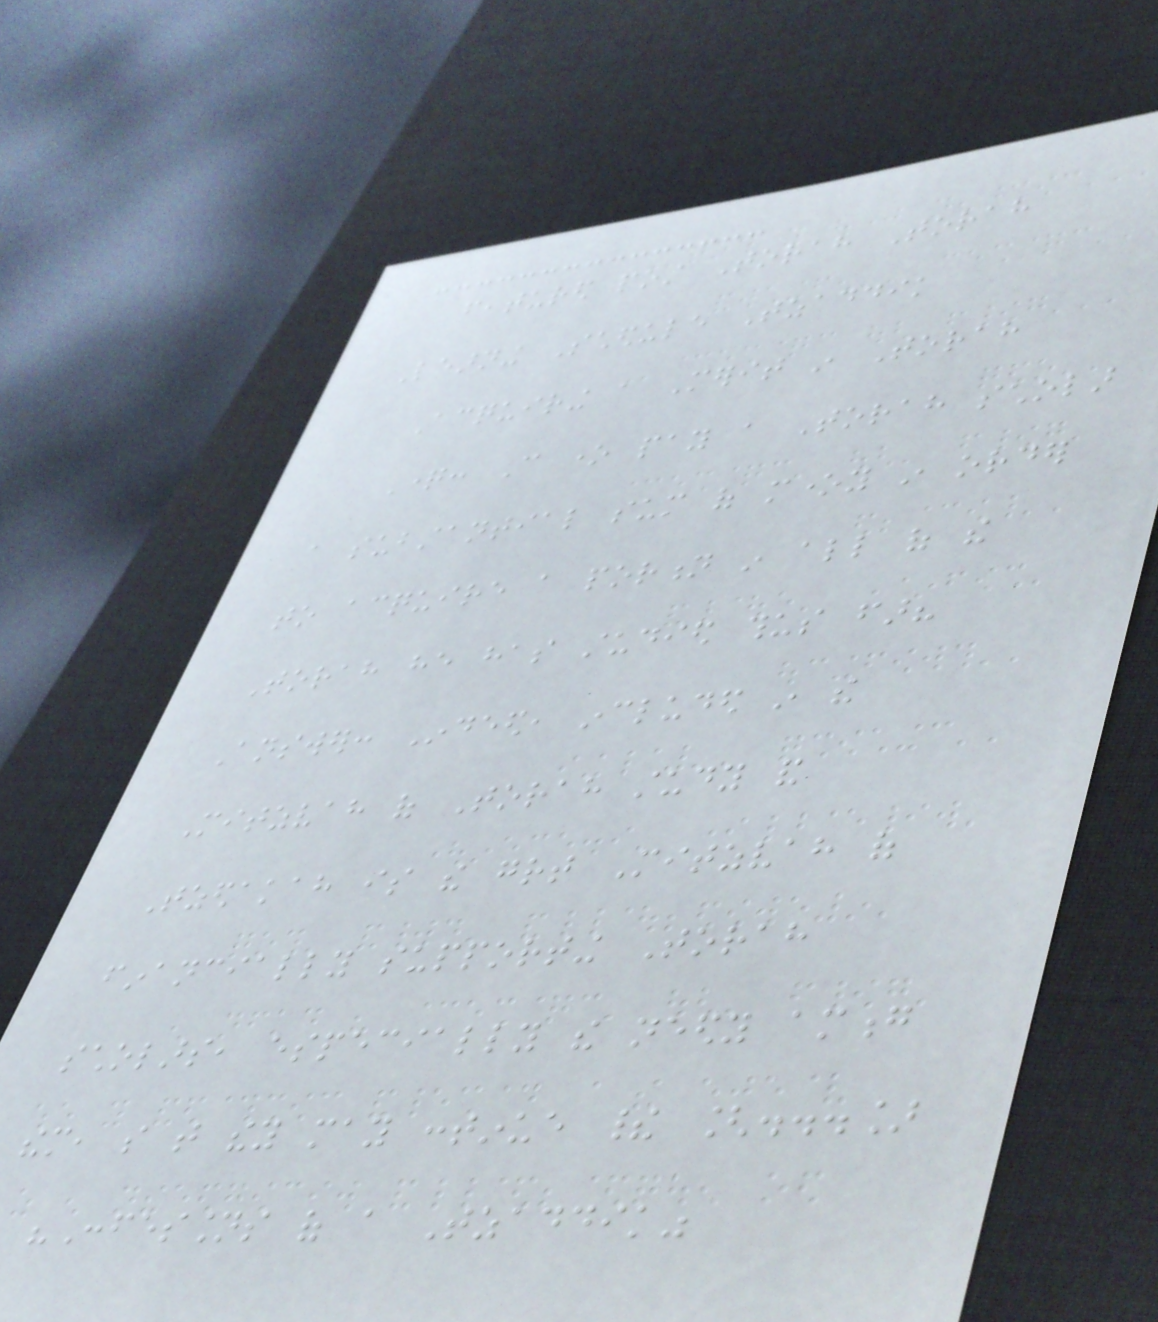featured post Torah Torah
Learning Schedule Tzaddik
Acquiring a Merit in Torah
Question: Can one pay a Torah scholar
a substantial sum of money in order
to acquire a portion in all of the
Torah he has studied thus far?
Answer: Indeed, included in the
Mitzvah of Torah study and
Tzedakah is the great Mitzvah of
financially supporting Torah
scholars, especially the needy among
them, so that they may continue their [...]
"Confessions of a Tzaddik"
